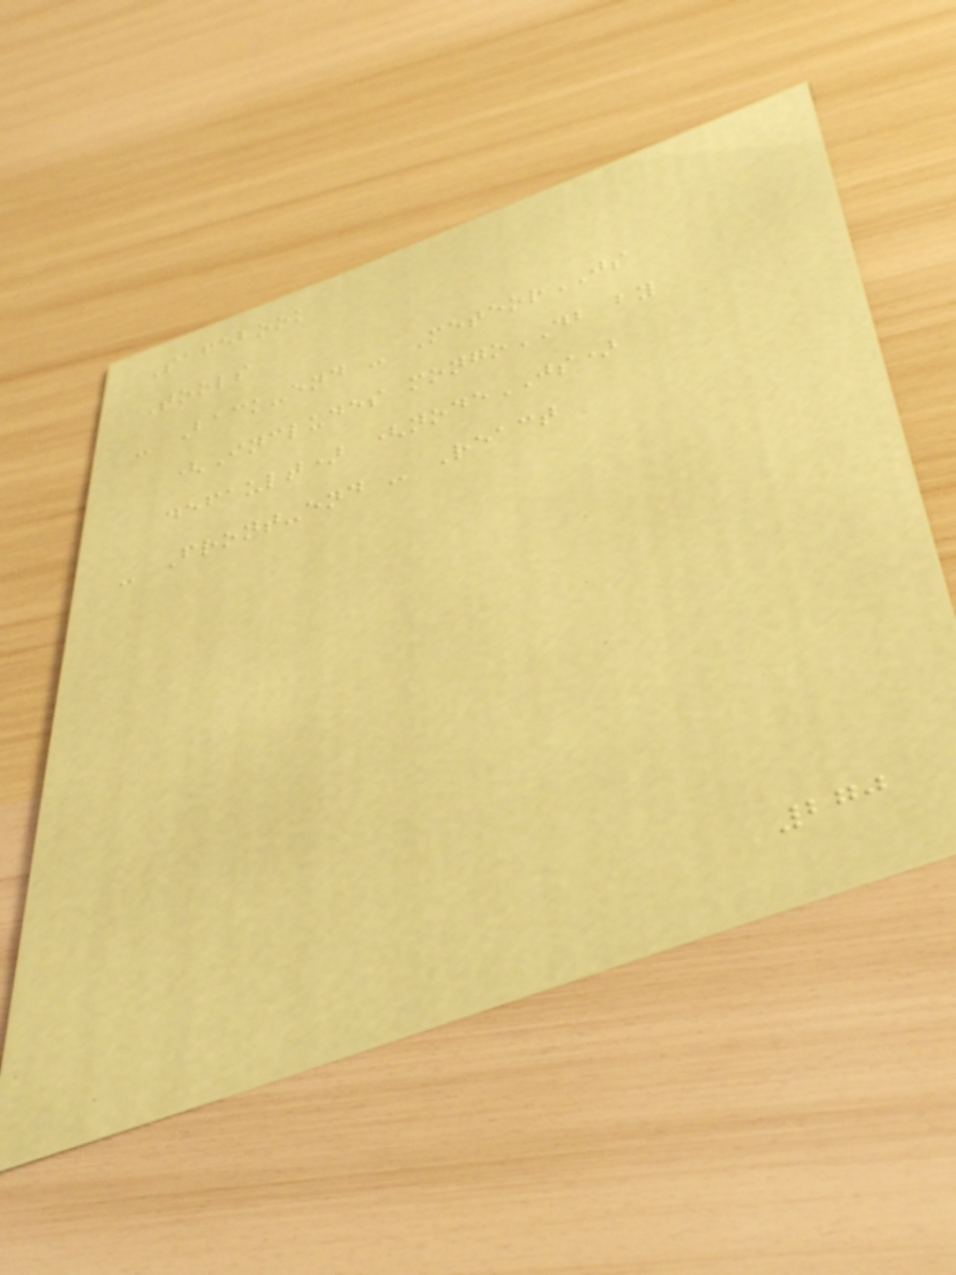Safebook
Tools
- Back-end - MeteorJS
(Includes mongoDB by
default) (nodeJS)
- Front-end - React
270
